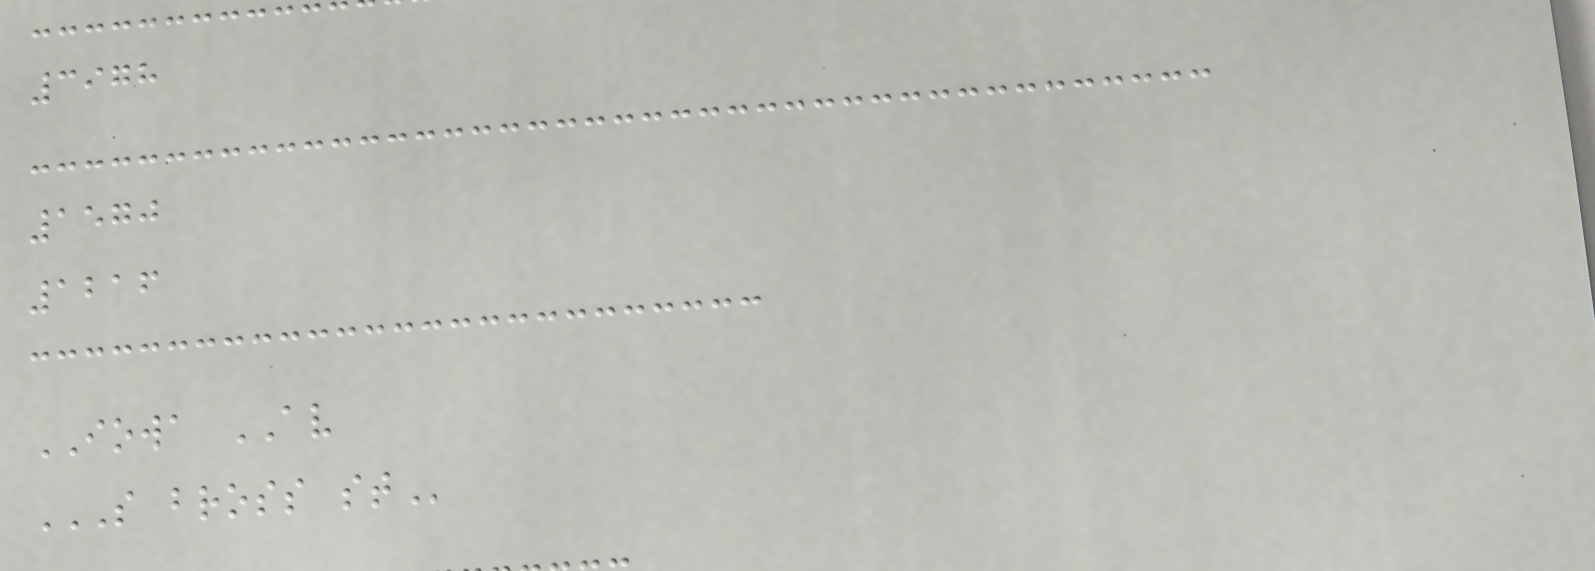3978
1570
1216
IOWA AV
S BROSS ST
